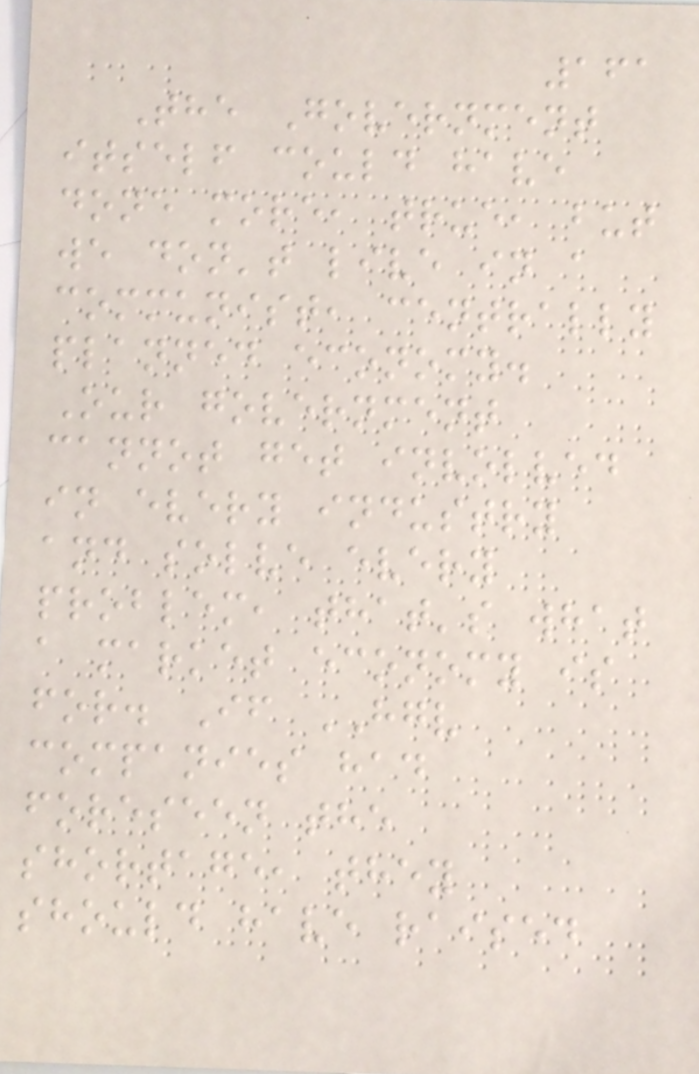161
The Government
itself could have
done more, true, but
we don't live in a
communist, centrally
planned economy.
Our government
cannot get involved
in every industry
and solve every
problem, that's what
a market economy is
for. If HGV
companies had
foreseen the
shortage, they
should have raised
